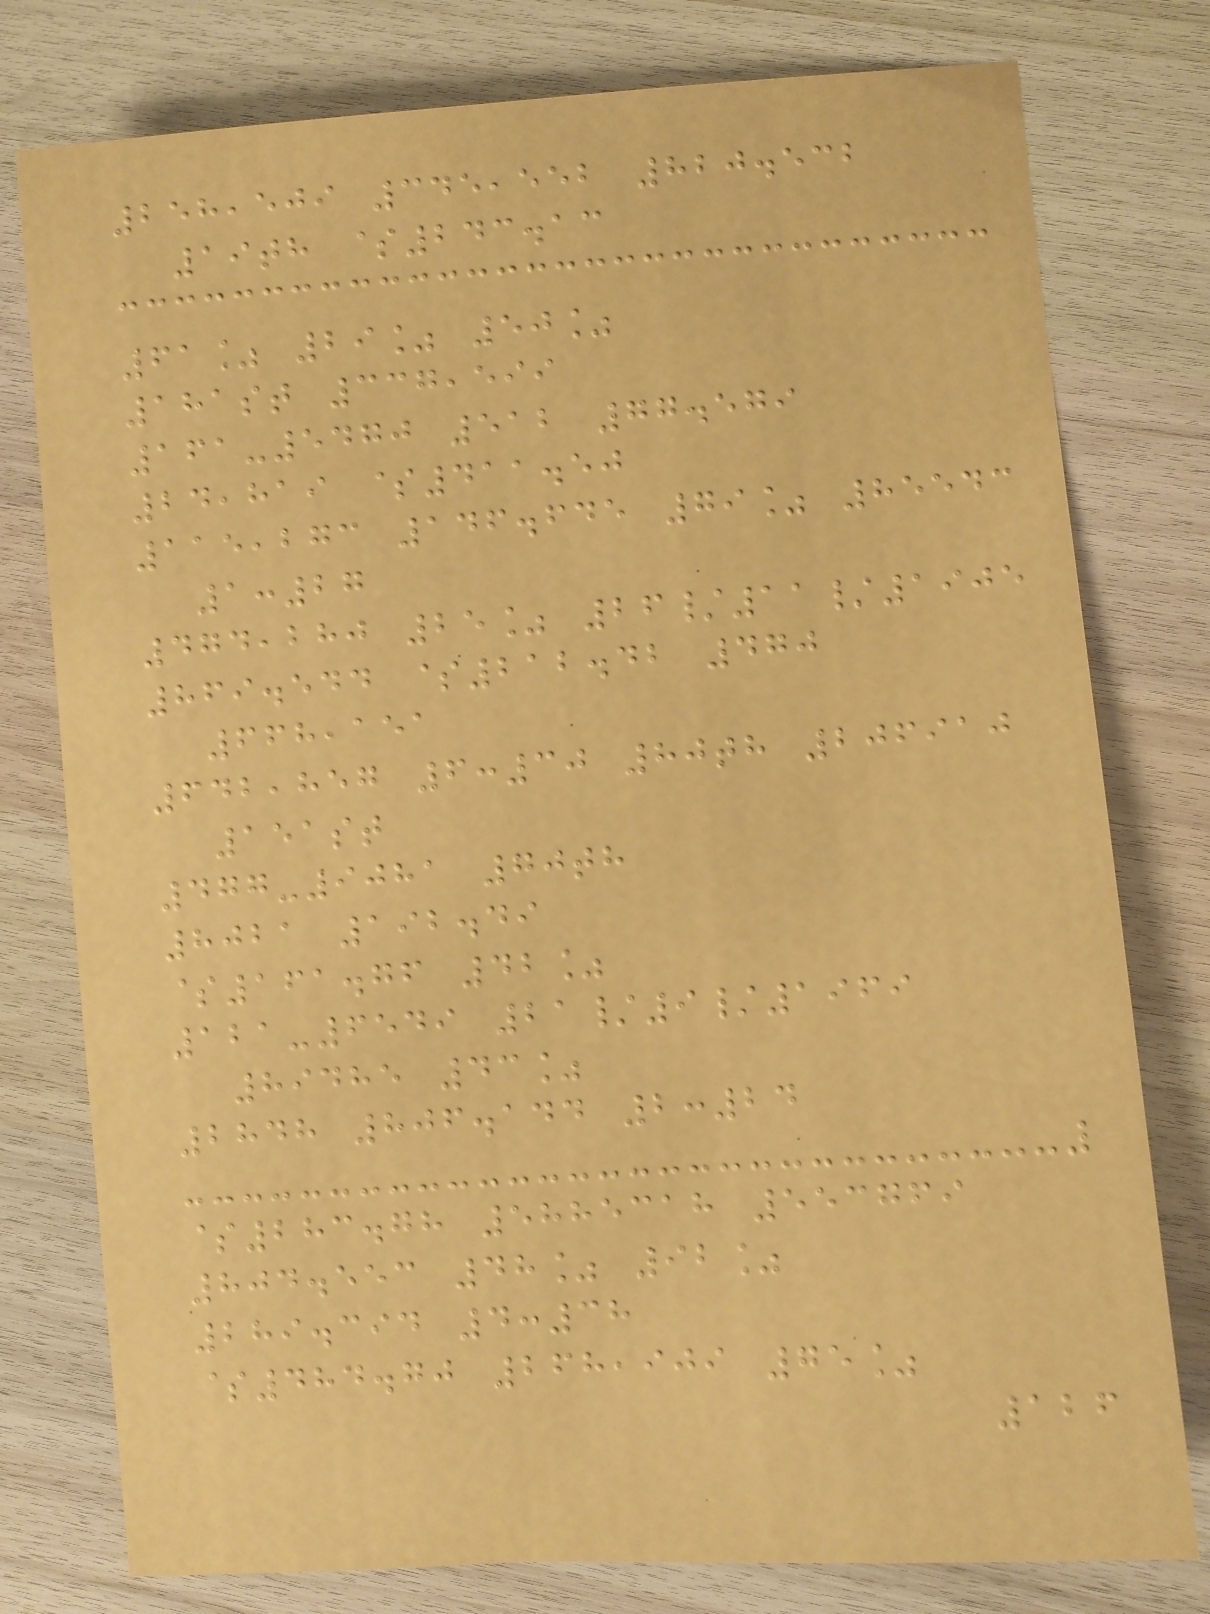258,509 345,552 820.532
19th $243.13
61% 29% 50%
181st 337,599
161-5470 512 77.579
24,819 $411.50
115,273 146.645 79% 85543
1:27
474,280 25% 26/11/1905
869.544 $212.42 470
668,151
642,857 6:30 80th 206910
151st
477-9081 70th
8021 192.49
$161.76 42%
121-6549 21/9/1969
89485 43%
2848 806.144 2:24
$283.78 5885318 553769
804.553 48% 92%
289.394 4:38
$484.70 268,909 75%
126
